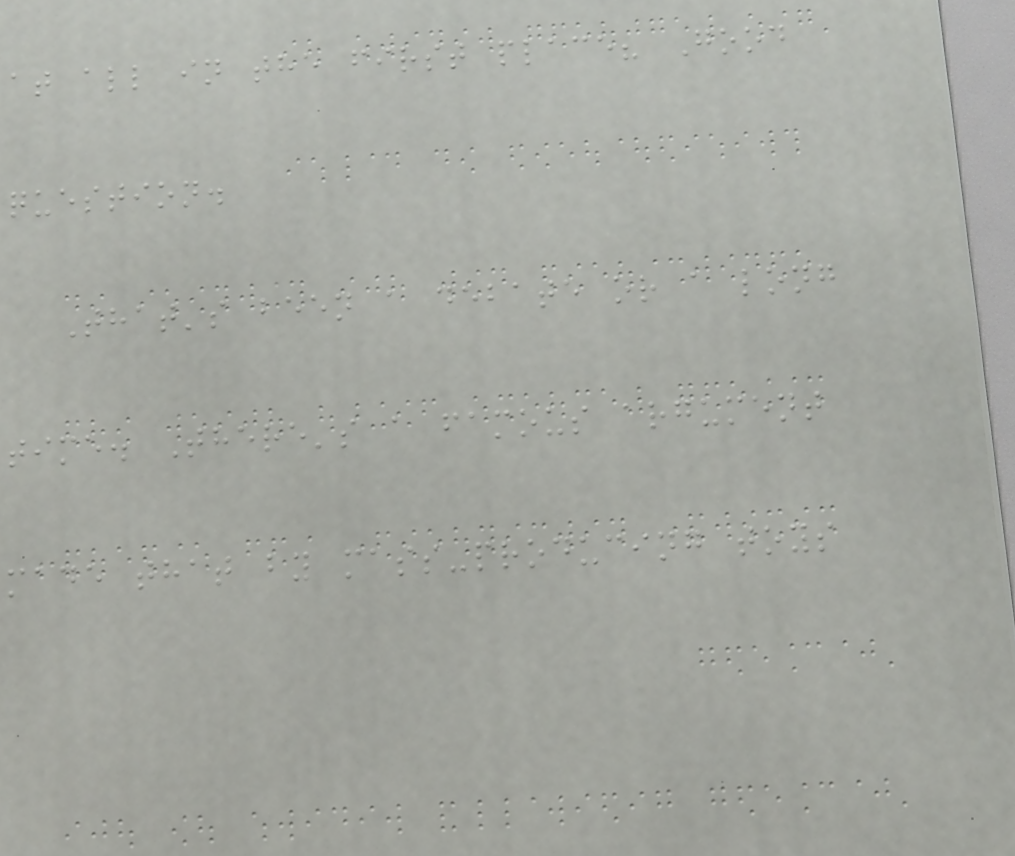at all in the first place? Good
question.
That's been a debate or a long
time. There's a famous argument
made that by mass-producing toys
